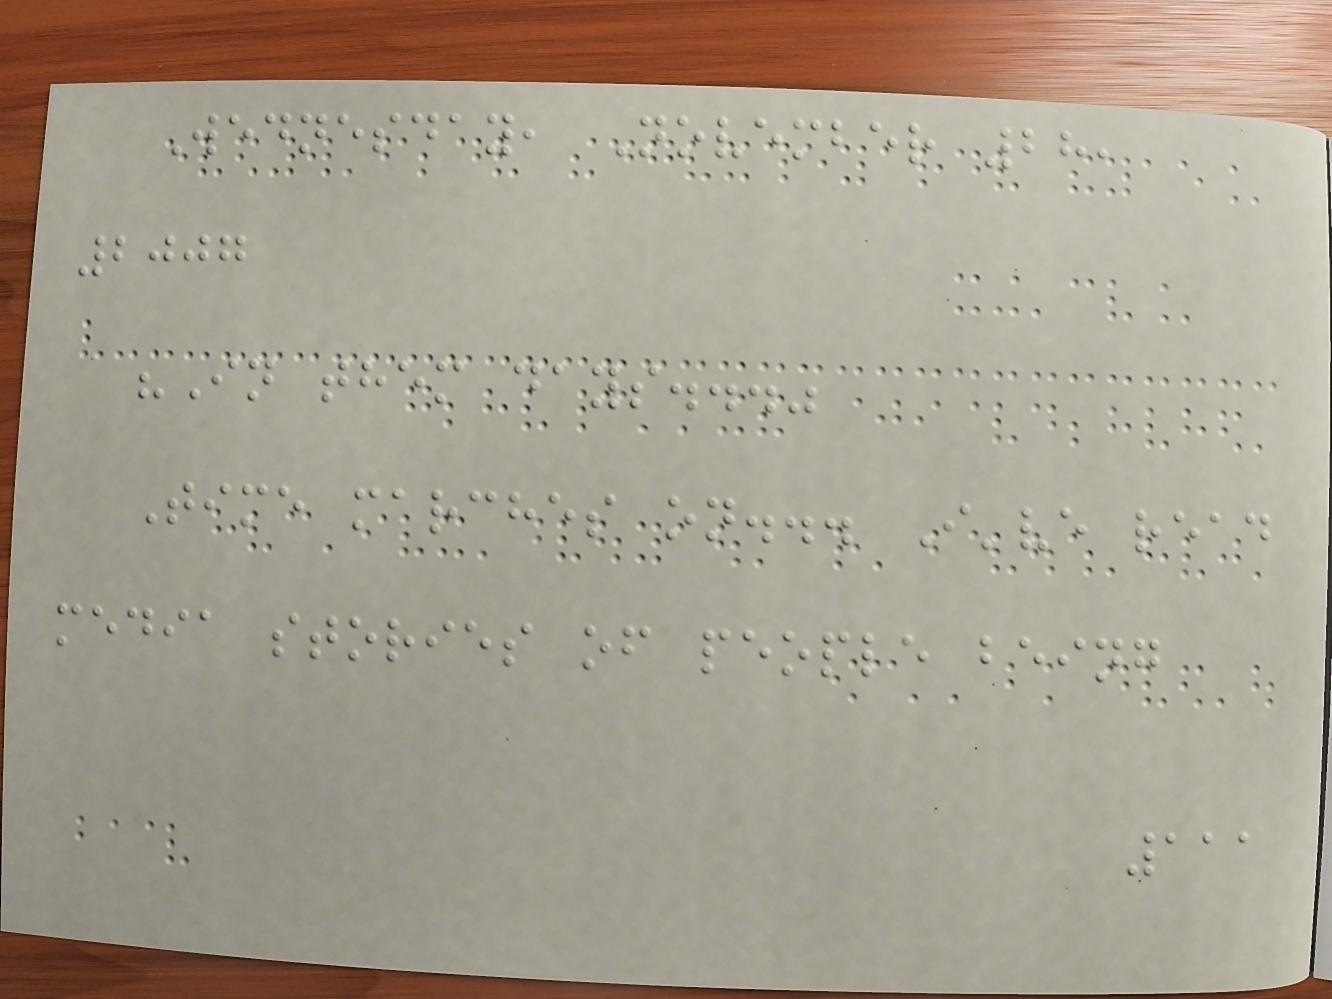Wednesday, November 28,
2007
"In them days..."
Time marches on... I've read
media stories of people being
111
